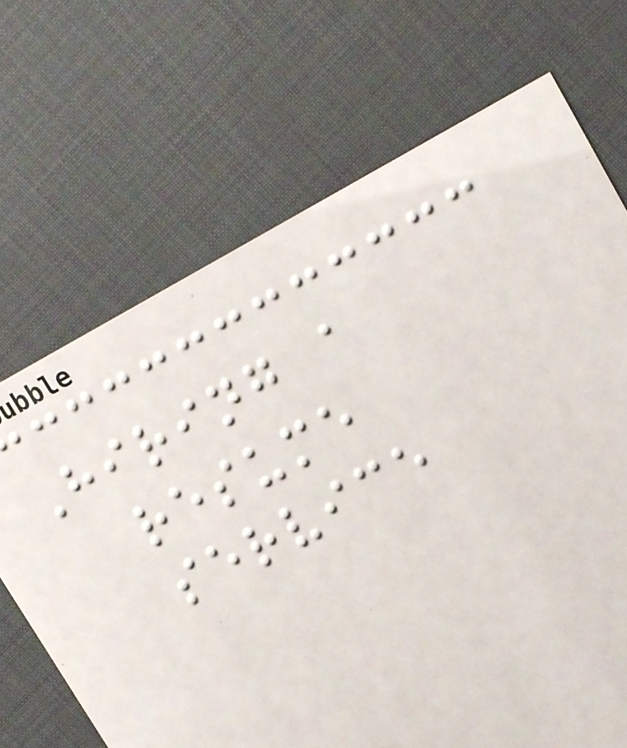Hiring a
resume
service
